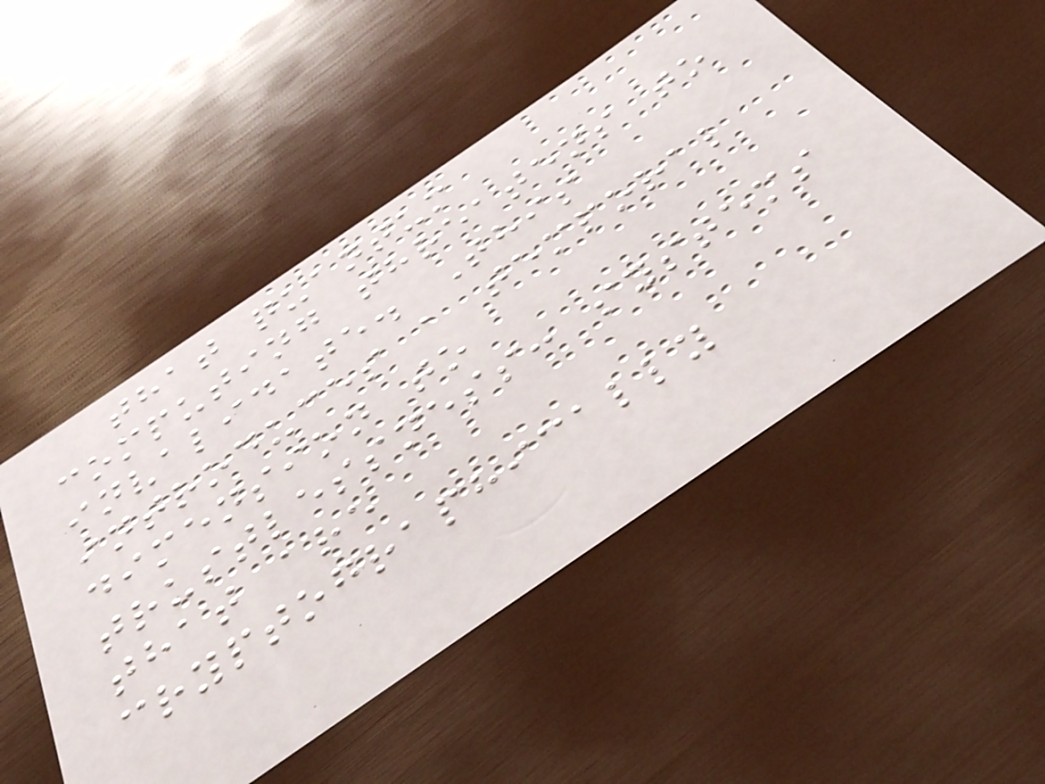that quantum
computing threatens to
invalidate. This
introduces a temporal
dimension to
trustlessness: systems
that are
cryptographically
